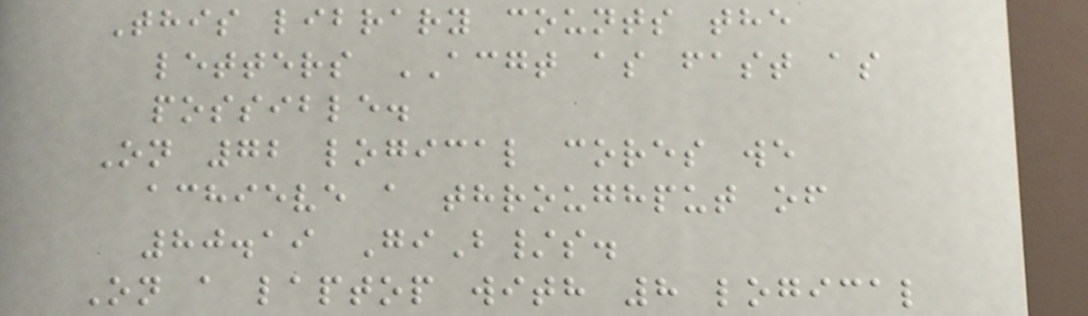This library counts the
letters ACGT as fast as
possible.
On 72 logical cores we
achieve a throughput of
80.19 GiB/s.
On a laptop with 8 logical
